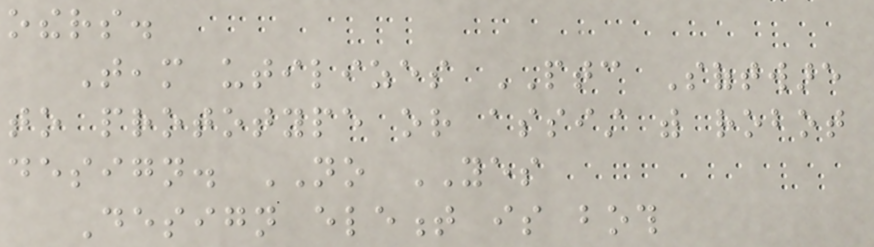others.
Team utilizes PTC Software
to prototype or assist with robot
design. NO YES
Design element is both
